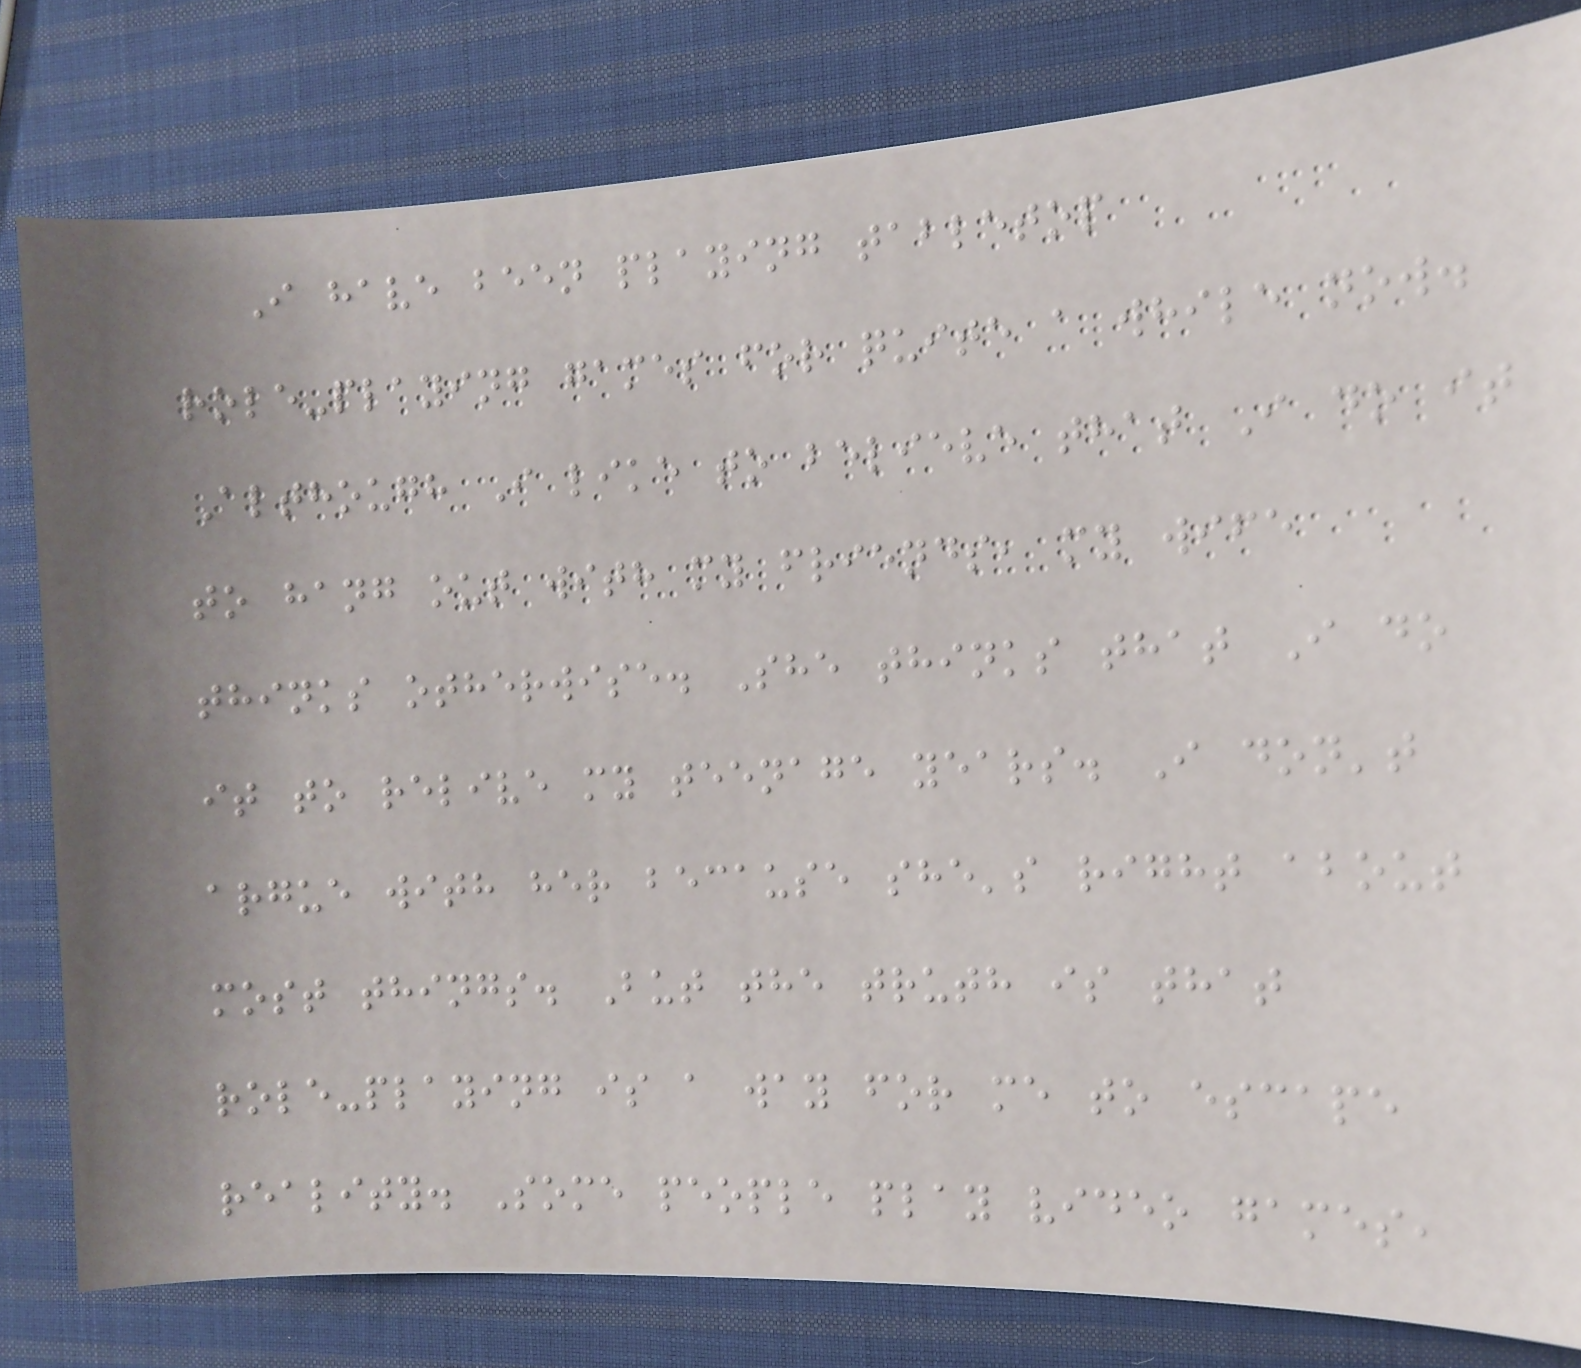I have been playing tabletop
role-playing games for quite a while now.
Although I like to believe that I do it
to hang out with my friends, my wife
thinks otherwise. She thinks that I do
it to relive my teenage years. I don't
argue with her because she's right about
most things. But the truth is that
role-playing is a way for me to escape
reality. Some people play video games,
